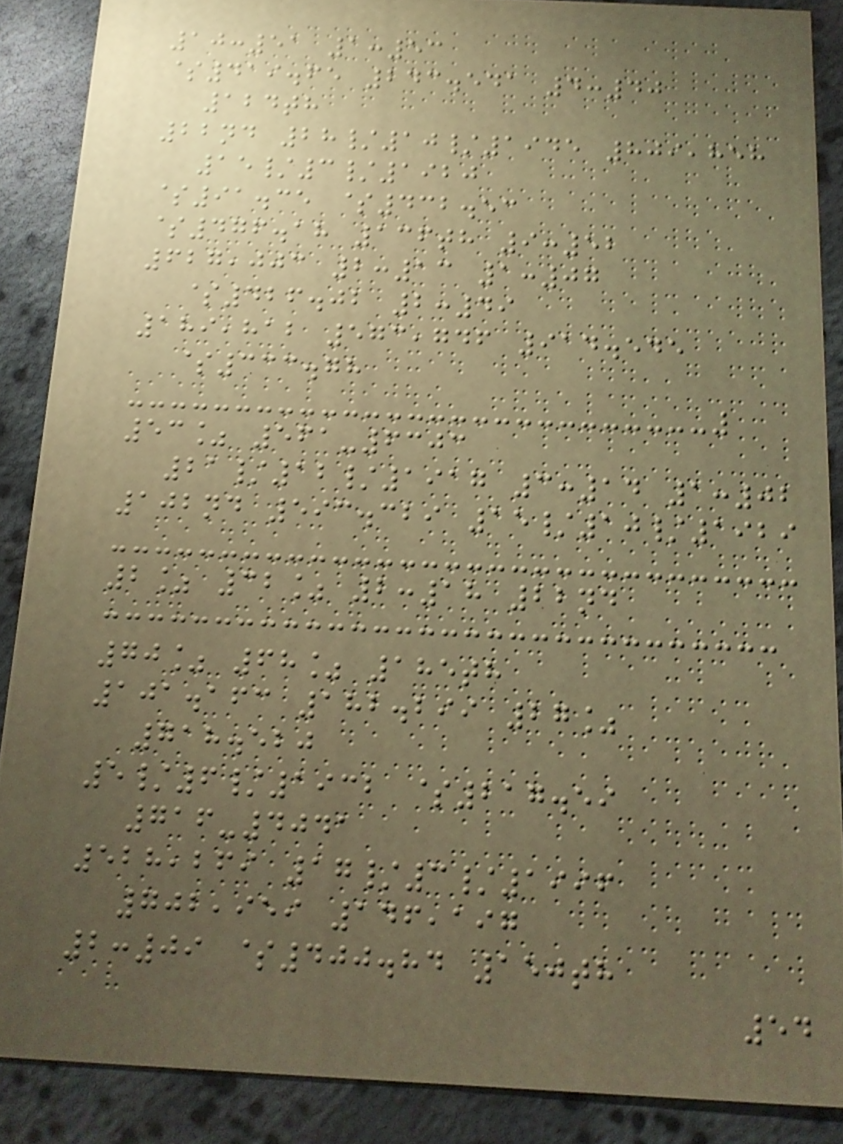10:51 1:53
$419.65 243.541 4:40
124th
22nd 28/10/1945 809,858
15/3/1920
$91.35 $432.53
$476.18 136th 9:52
627,003 2:13 1:07
$426.02 2:49
189,812 573,746 914.545
$333.78
53% 561-6303
21/12/1917 3:14 1:02
102nd 593.329 15/10/1929
2% 32% 2:18 22nd
70% 68% 185th
101.163 182.299 27%
718.520
5/6/1932 $217.59
716-4041
528,269 17/3/1996
702,959 146,197
2:09 $400.84 150th
54
